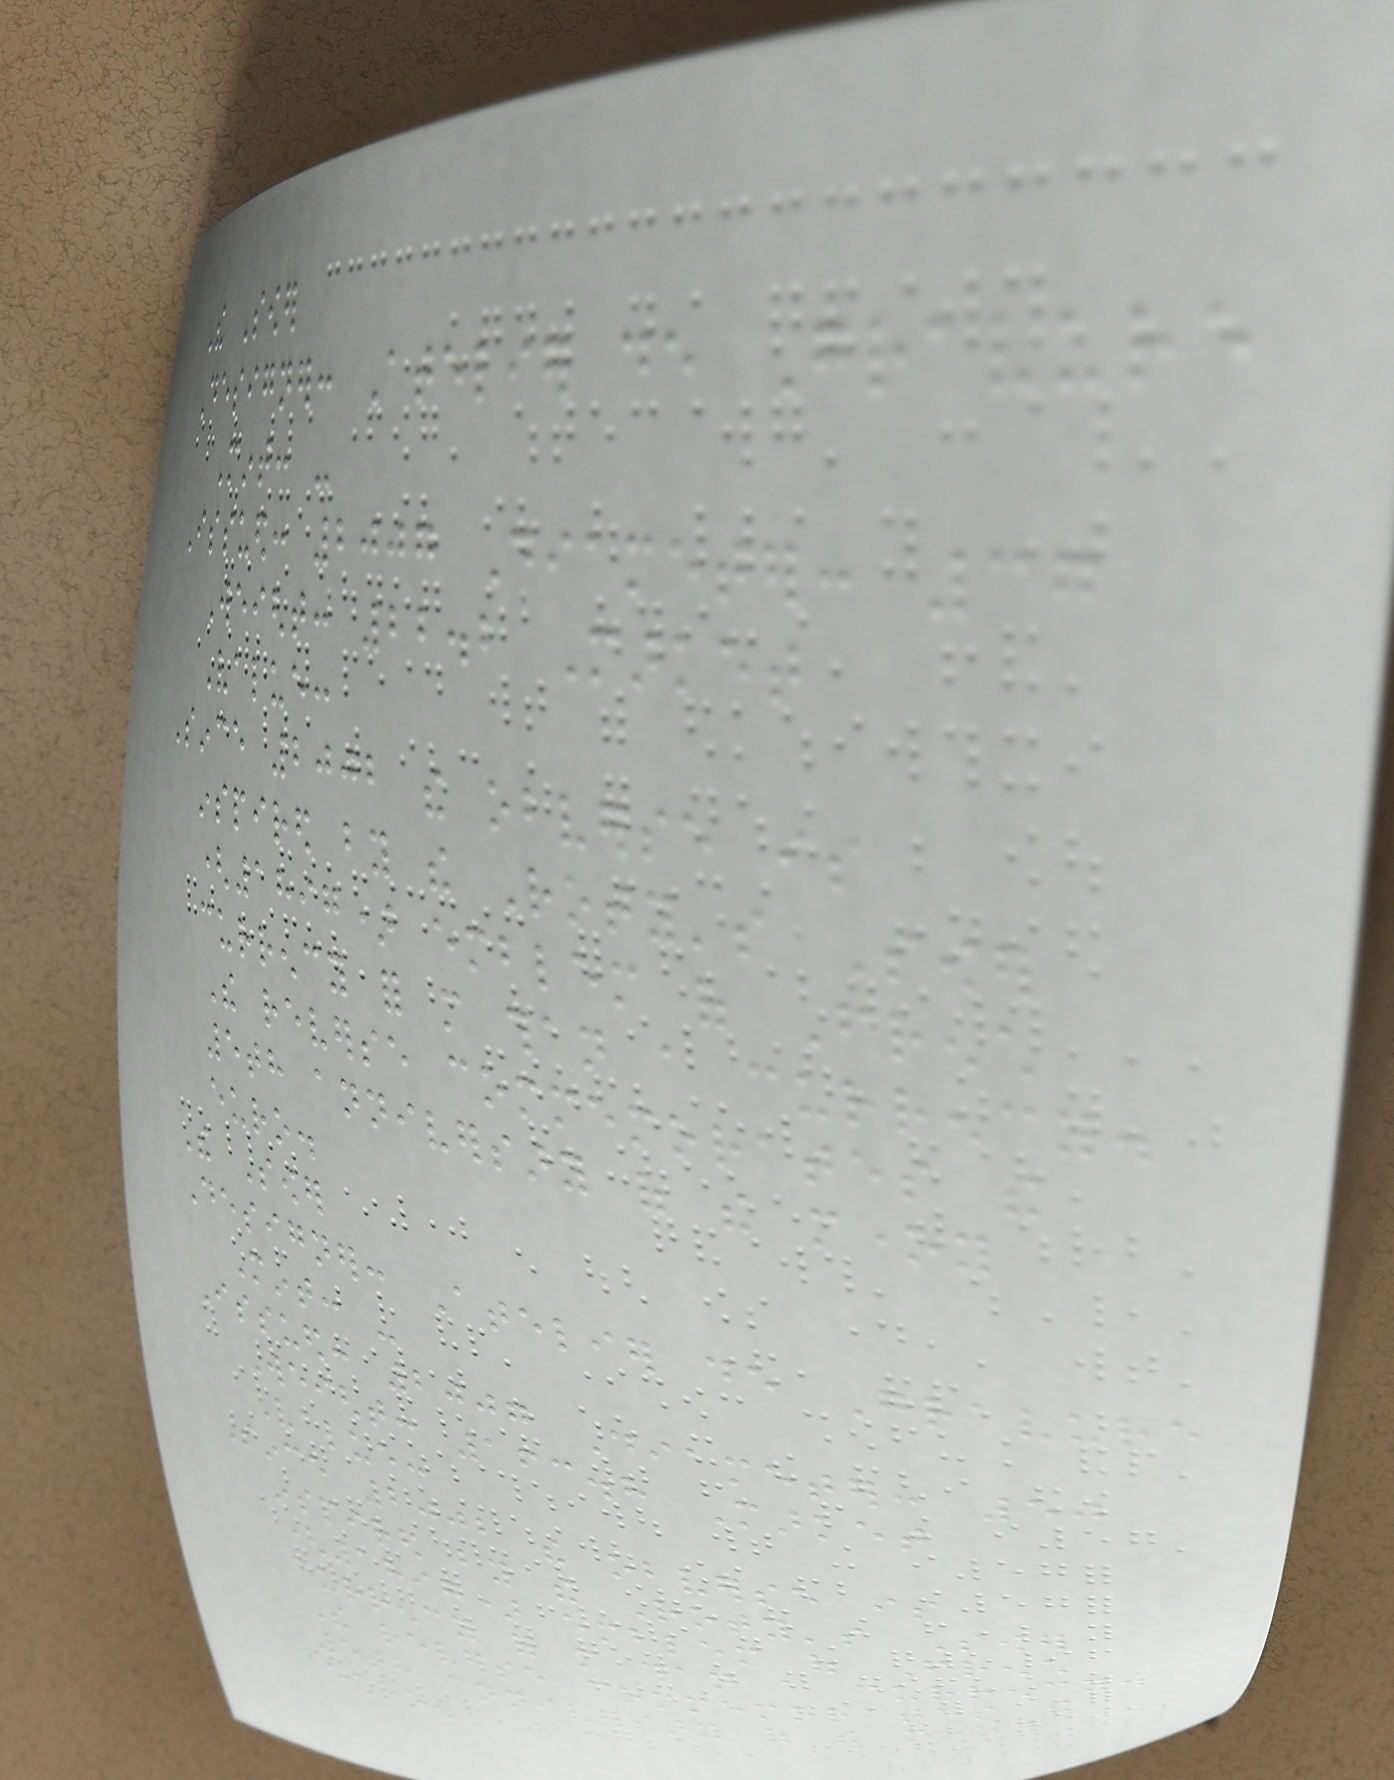The Sower
Designer: Atelier de Gravure
Mint: -
Issued: 2007 Diameter: 37
Weight: 22.2 Market
Value:
Since 2002 the obverse is
inspired by the Roty's Sower
(1897) emblem of French
currency for more than a currency.
The reverse commemorates the
5th anniversary of the money
euro.
The Sower
Designer: Atelier de Gravure
Mint: -
Issued: 2007 Diameter: 50
Weight: 163.8 Market
Value:
Since 2002 the obverse is
inspired by the Roty's Sower
(1897) emblem of French
currency for more than a currency.
The reverse commemorates the
5th anniversary of the money
euro.
